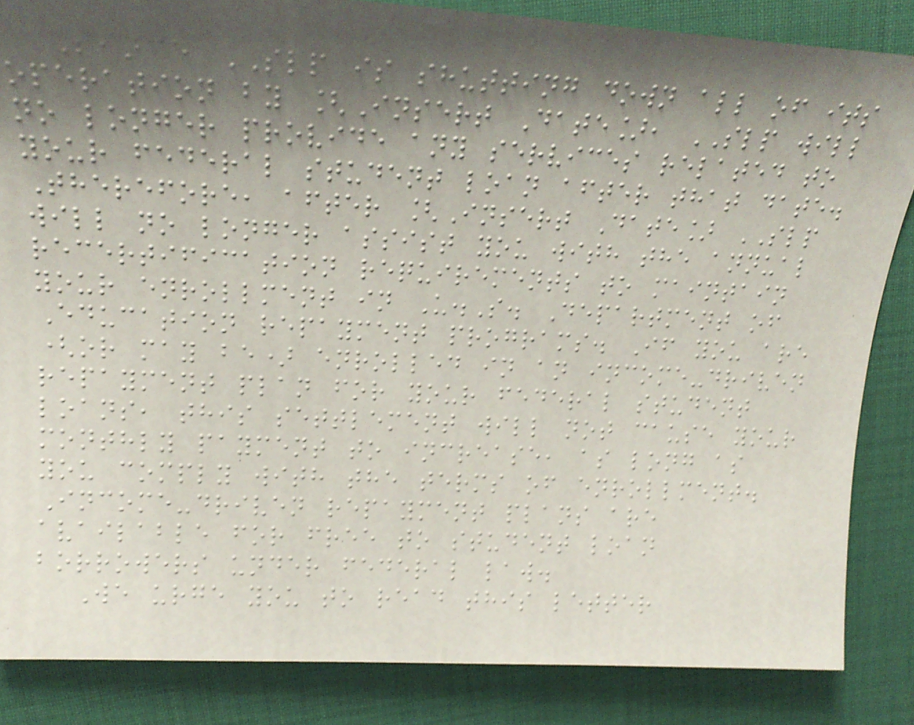Since SLP is shutting down all of its
operation by [Insert Date], SLP will
no longer provide any services related to
your federal student loan after that date.
Therefore, after [Insert Date] SLP
will no longer assist you with the annual
recertification requirements to maintain
your enrollment in U.S. Department of
Education repayment programs. If you are
(or may be) enrolled in an income-driven
repayment plan for your federal student
loans, this settlement will not cause your
monthly payment to increase, as long as
you comply with the terms of enrollment.
Income-driven repayment plans are
available for free to student loan
borrowers under federal law.
We urge you to read this letter
